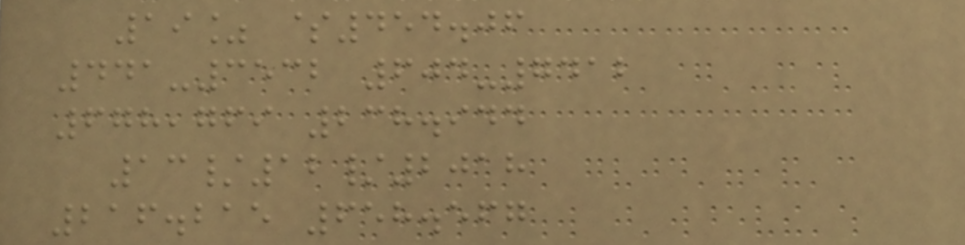19% $454.06
441-3532 604-7412
678,769 238.944
13/12/2018
216.215 658.567
